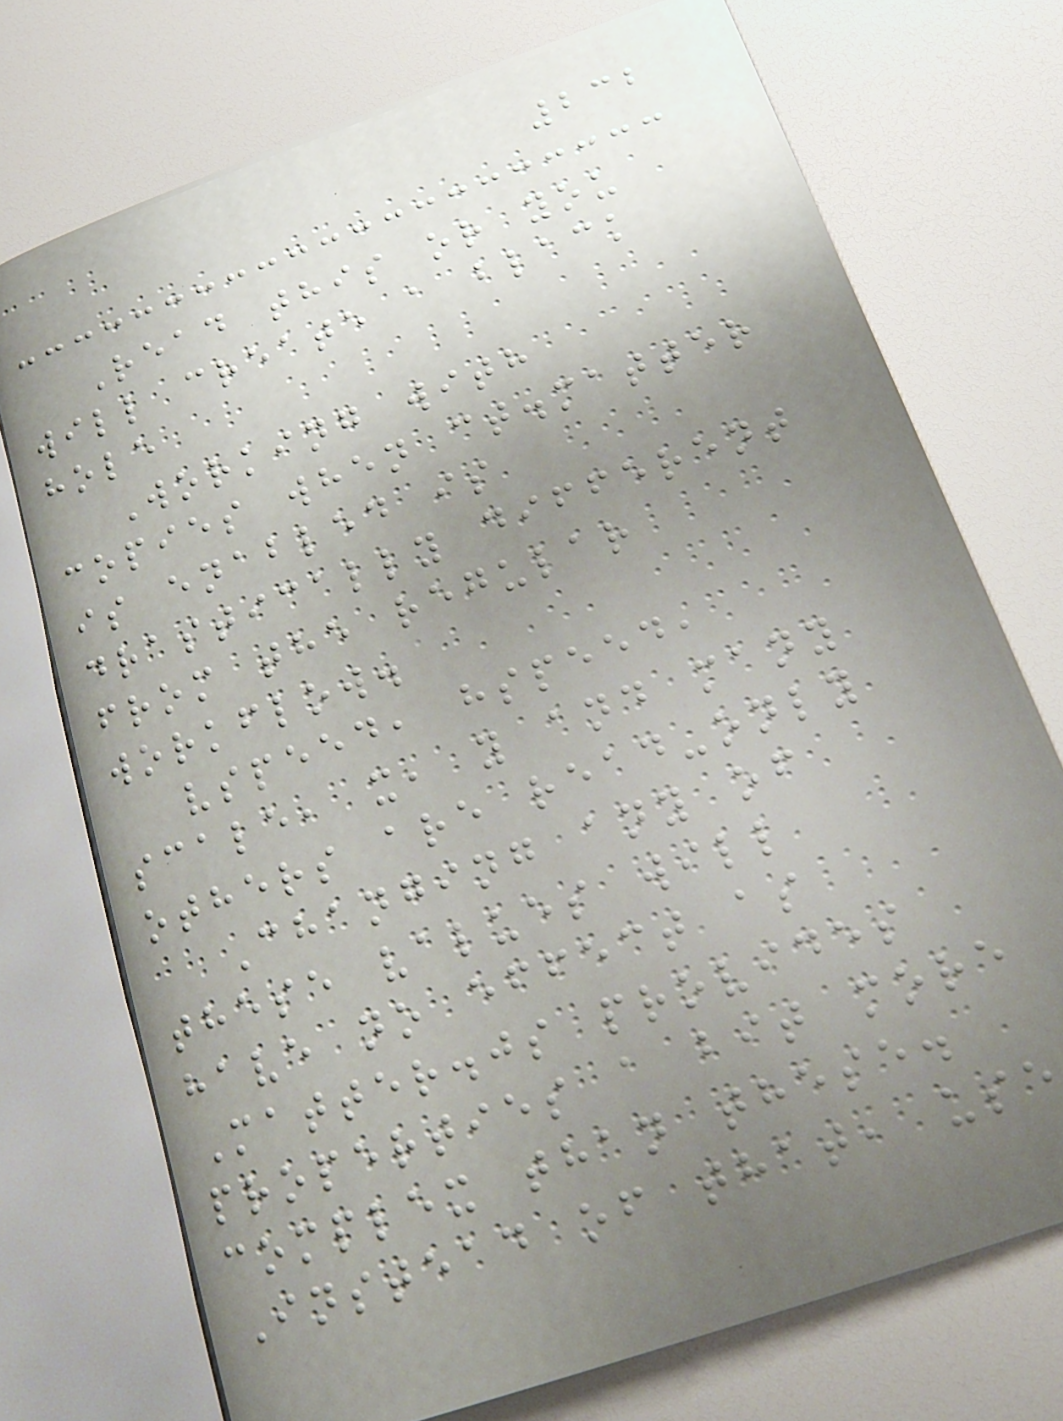232
Read this or you
will create a black
hole
Working with
copies when ct.matter
is enabled is
drastically different
from the regular
workflow.
vspeed, hspeed,
scale, x, y and many
others are read-only
Changing any of
these values will
have no effect as
Matter.js provides
properties a bit more
complex than these.
Instead of that, use
